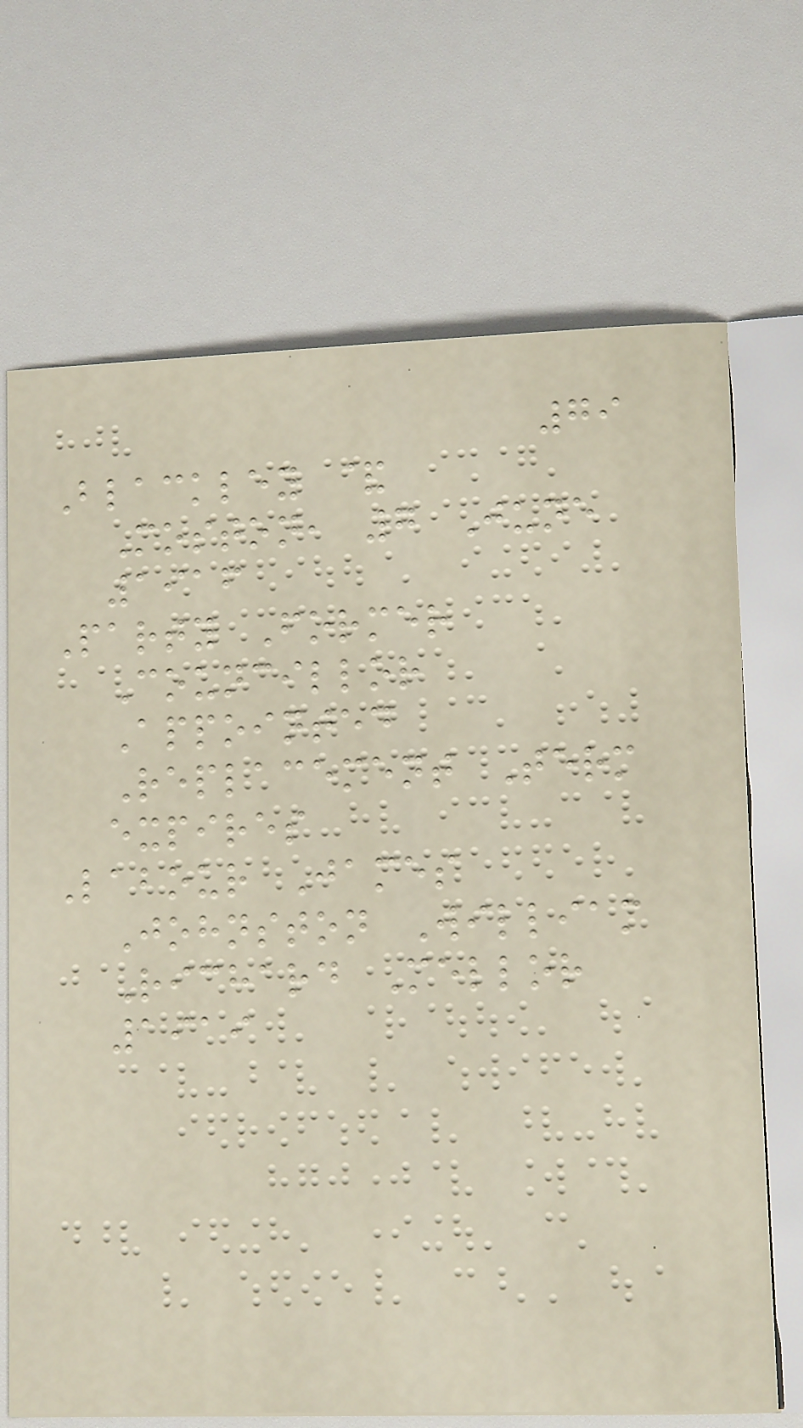79
Blackley &
Moston, 7 June
1916
Party Former
Councillor
Appointed
Replacement Term
expires
Labour James
Johnston William
Richard Mellor
1919
